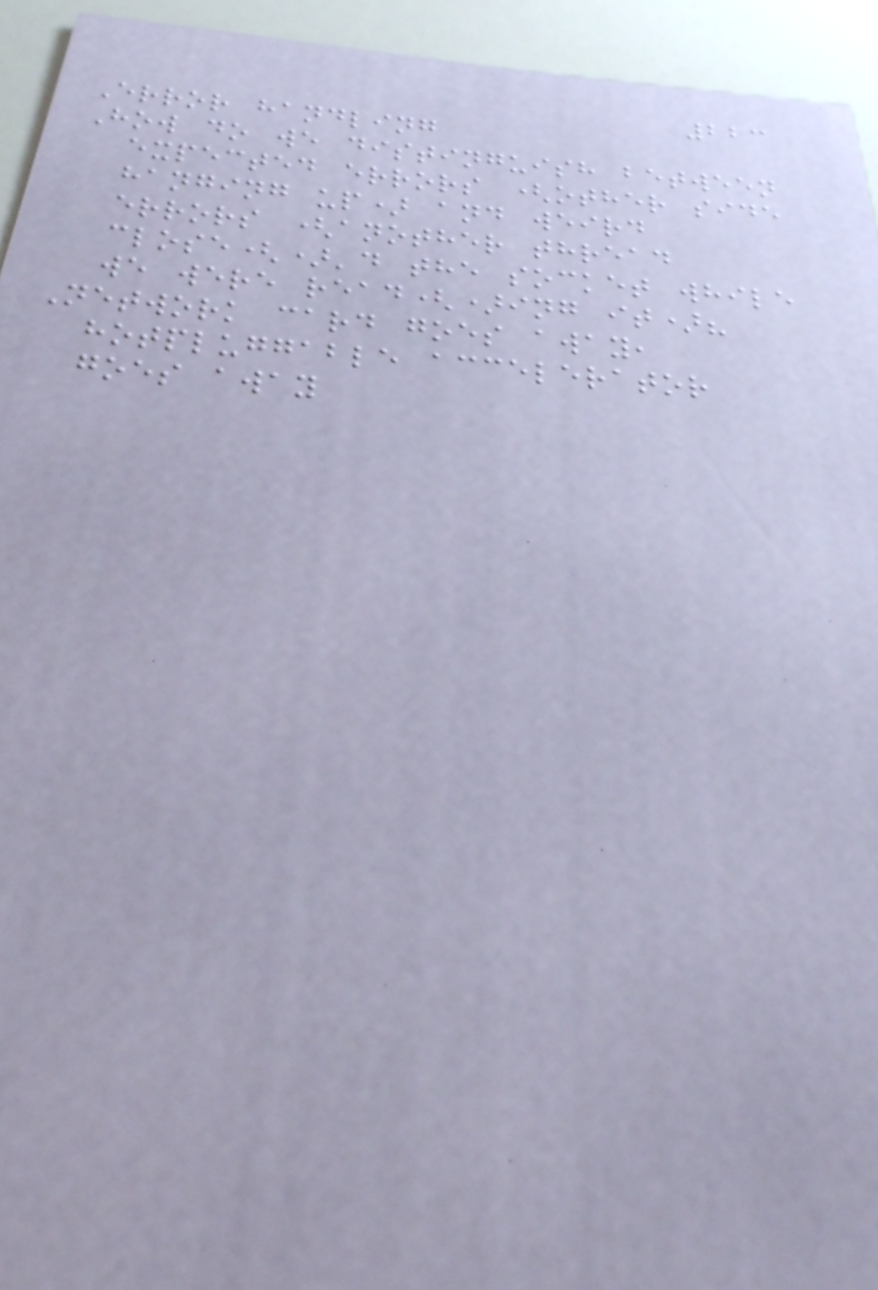223
Error handling
How do we distinguish between
expected errors (other side
hanging up) and weird
errors (another thread
close()'d the socket while
we were read()ing it)?
Network card goes away,
hotpluggable accelerator
goes away
